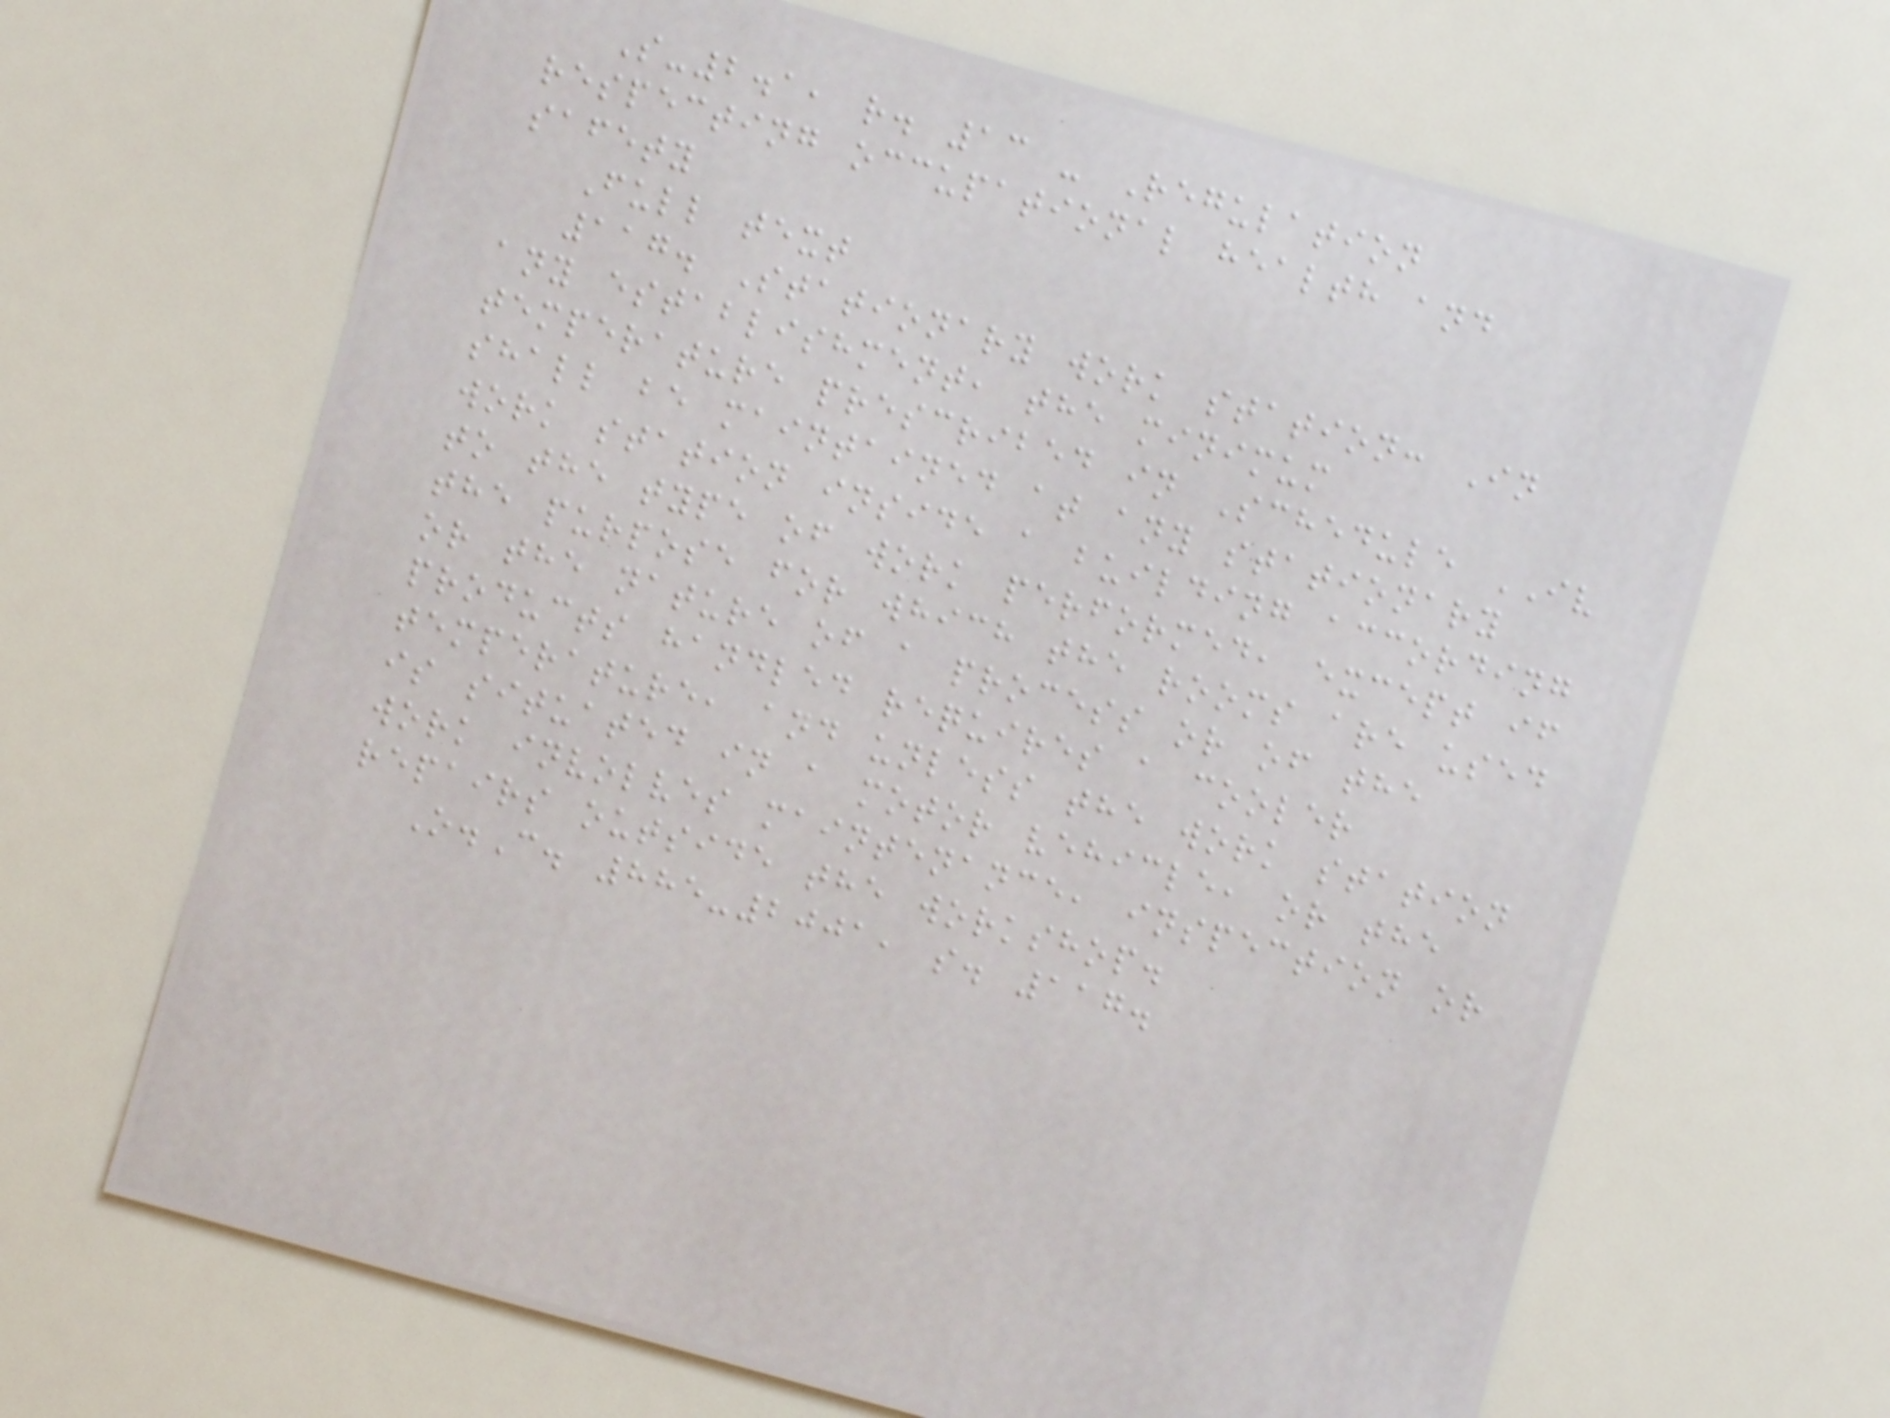S-2.1, r. 13 - Regulation
respecting occupational health and
safety
Full text
117. Stationary work station: In
any establishment, the minimum
temperature prescribed in Schedule IV
shall be maintained at any stationary
work station inside a building according
to the type of work performed, except if
the purpose for which the rooms are used
or the nature of a process or of the
products handled requires a cooler
temperature, and unless the work station
is situated in a motor vehicle, or the
work involves maintenance, inspection or
repairs outside the workshop.
O.C. 885-2001, s. 117.
